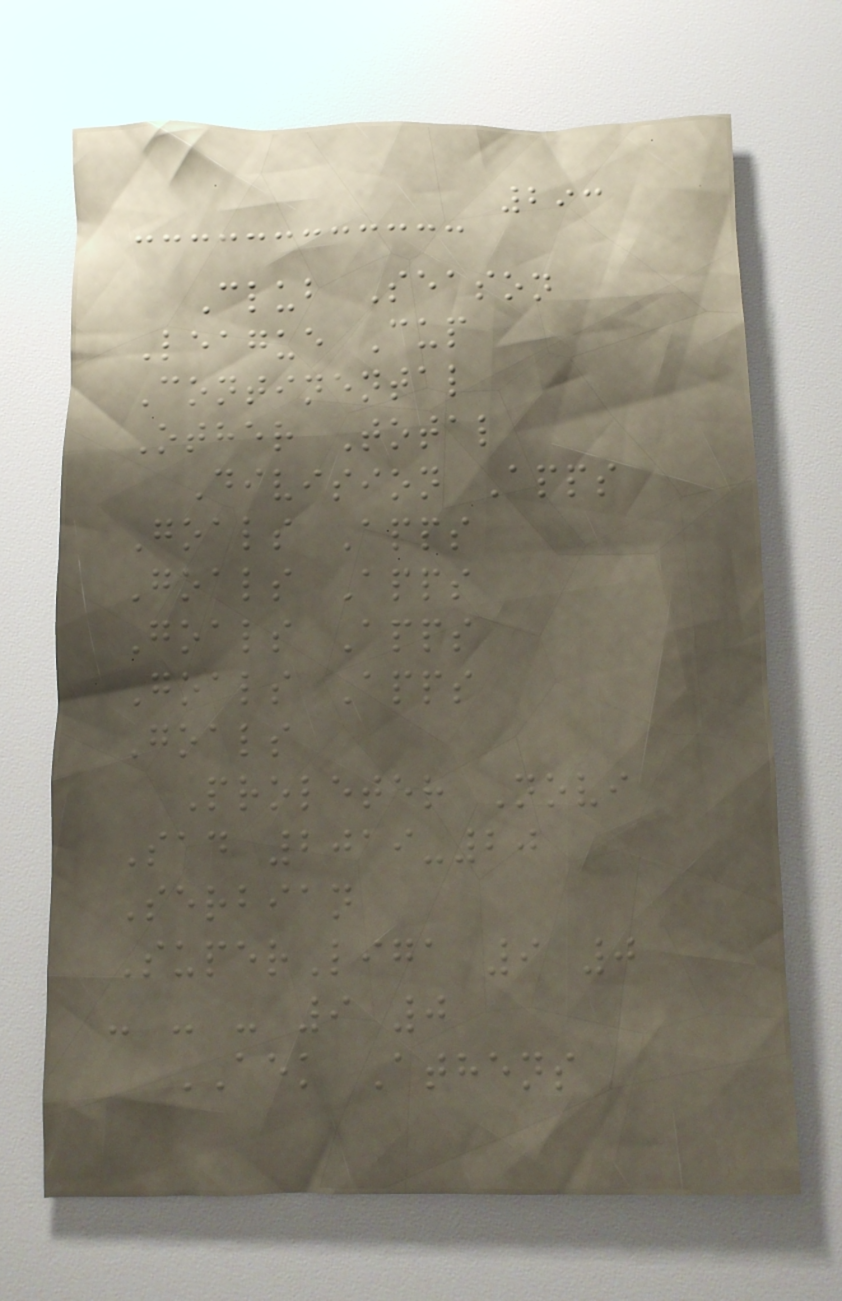293
Club Season
League Cup
Continental
Other Total
Division Apps
Goals Apps
Goals Apps
Goals Apps
Goals Apps
Goals
Proleter Novi
Sad 2019-20
Serbian
SuperLiga 9 0
- - - 9 0
AEK Athens
